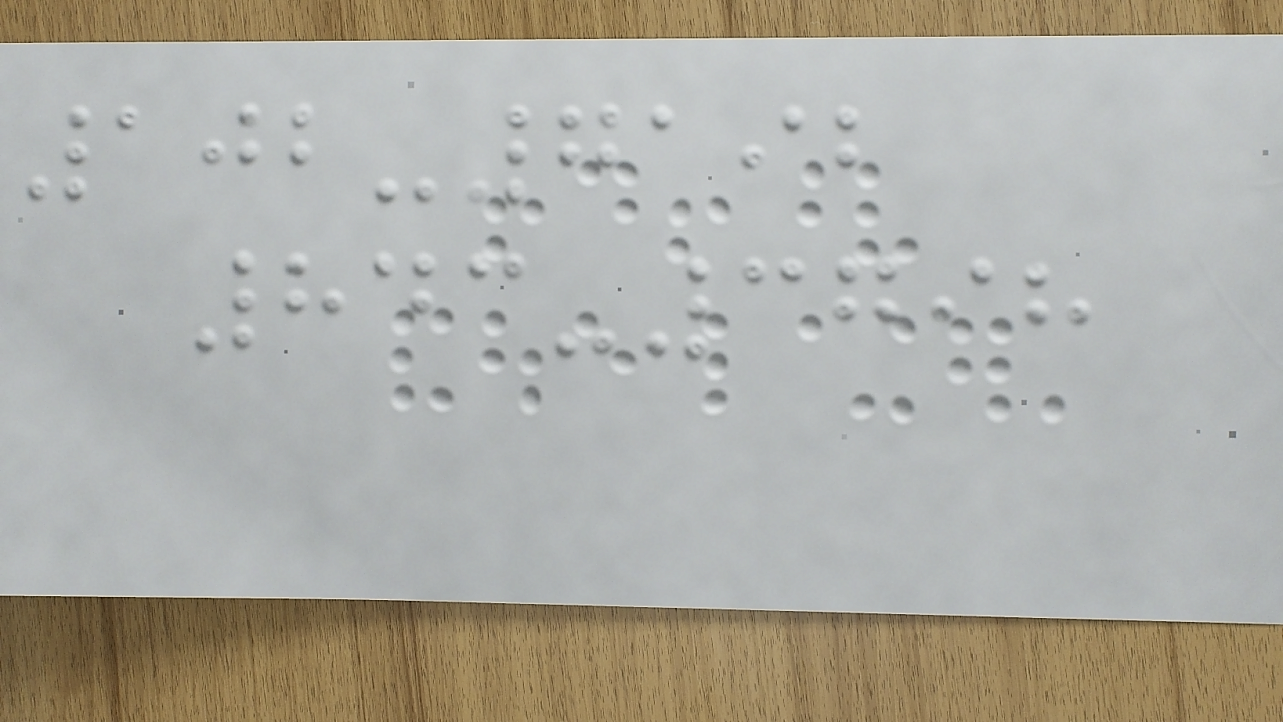102-7192
843-3798
